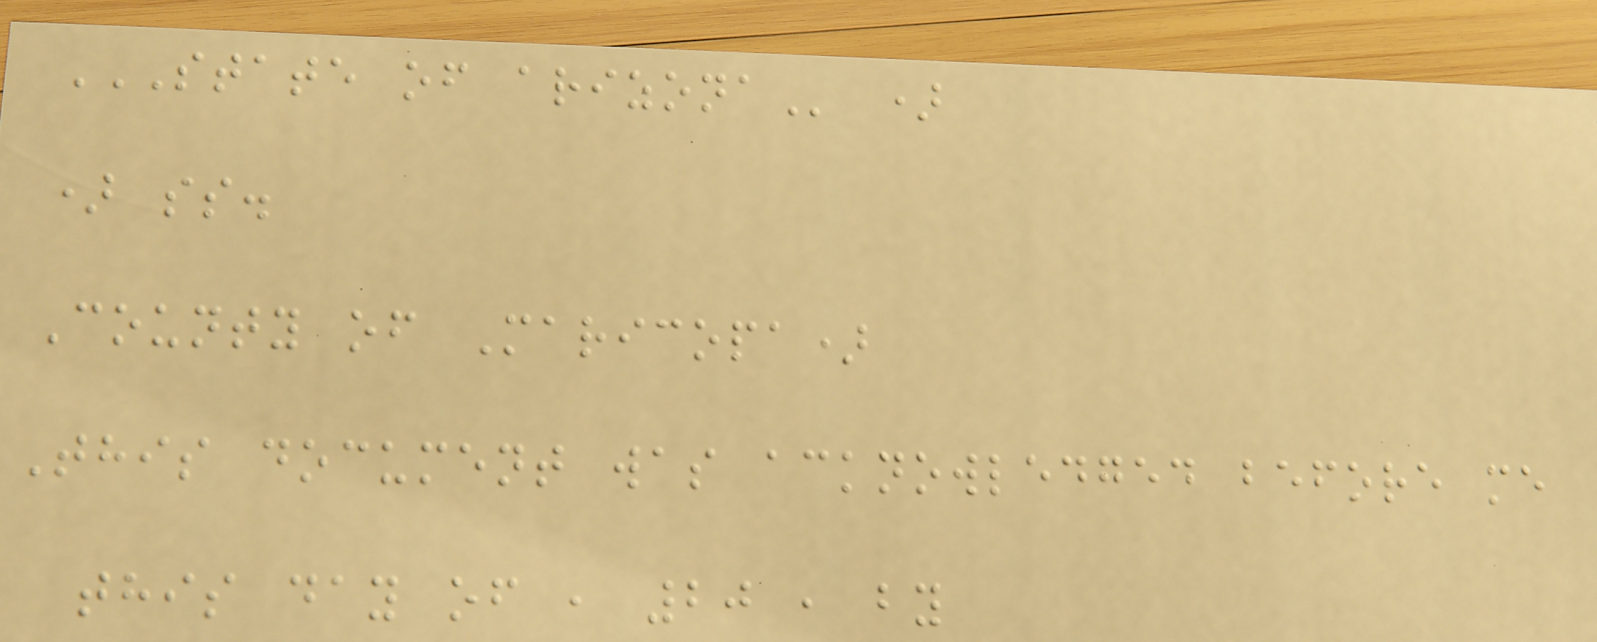STATE OF ARIZONA )
) ss.
County of Maricopa)
This document was acknowledged before me
this day of , 20 , by
